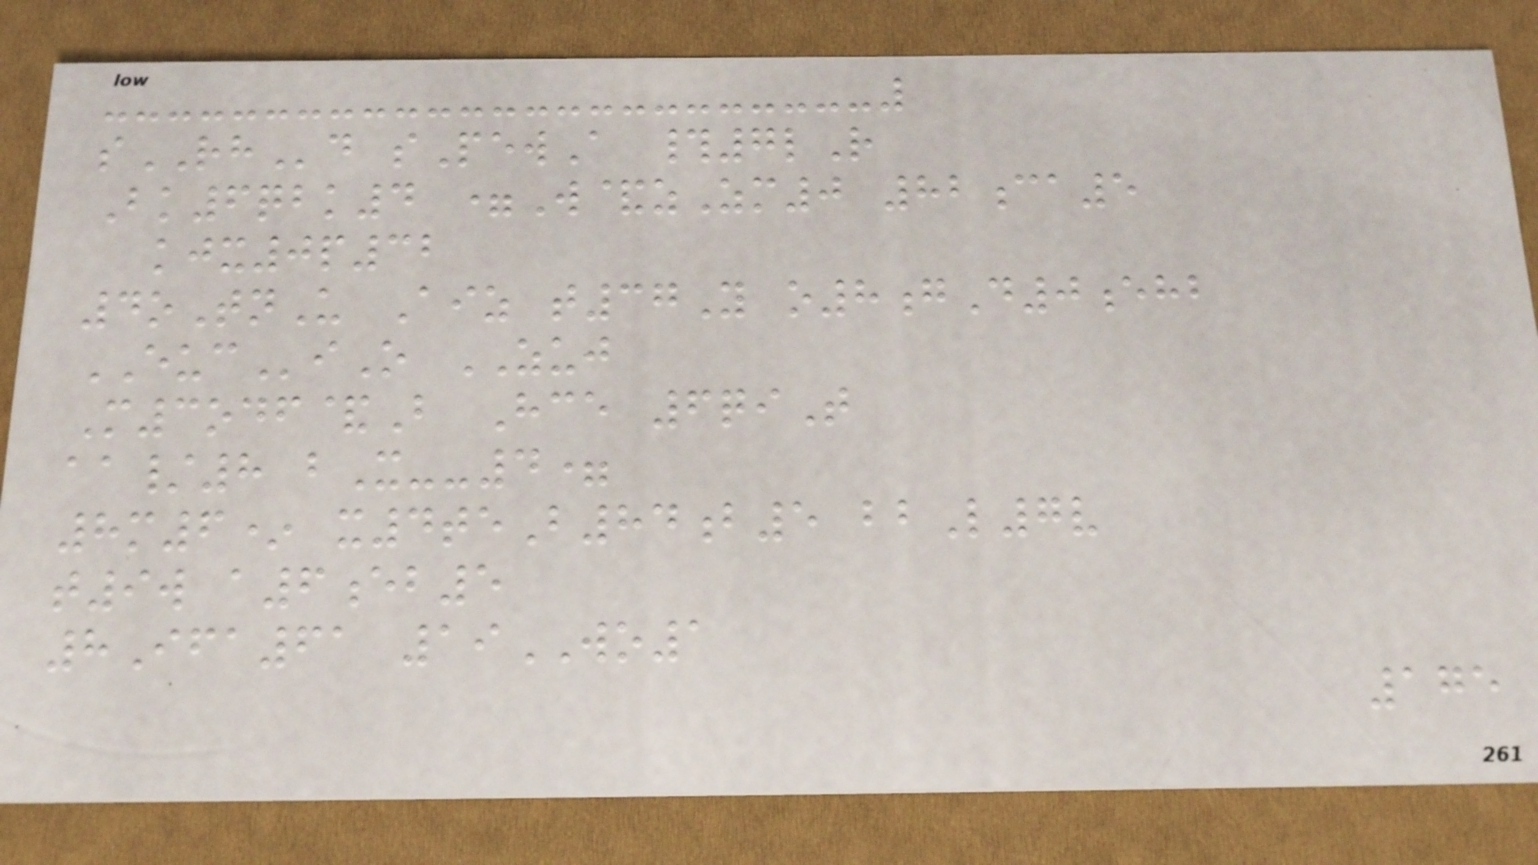sRHd sPewA #7lR
Bk6qbk4 =W&zZm0 82ca5
kjx0p32
4oTnU Aiz t37Y o8gD0ehb
EUCiO ZUJ
M3odf&B Hce 6qiT
aa/8 bX--4=
8m6* x4teB84b5 bbL7v
t9w a6eb5
8Ifa61 19WO1
175
